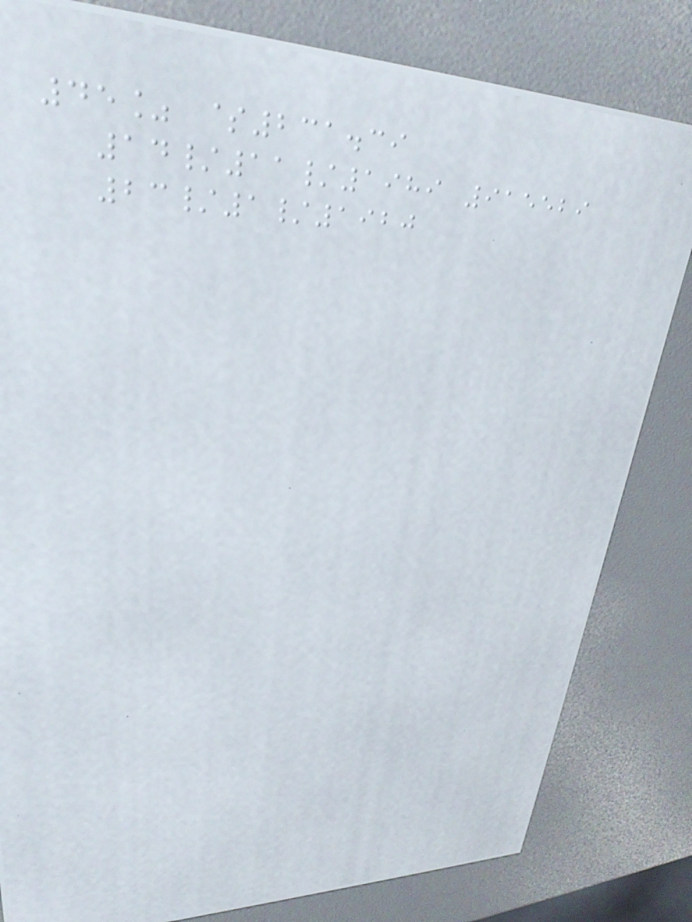45% $231.39
14/11/1989 915529
23/1/1920
